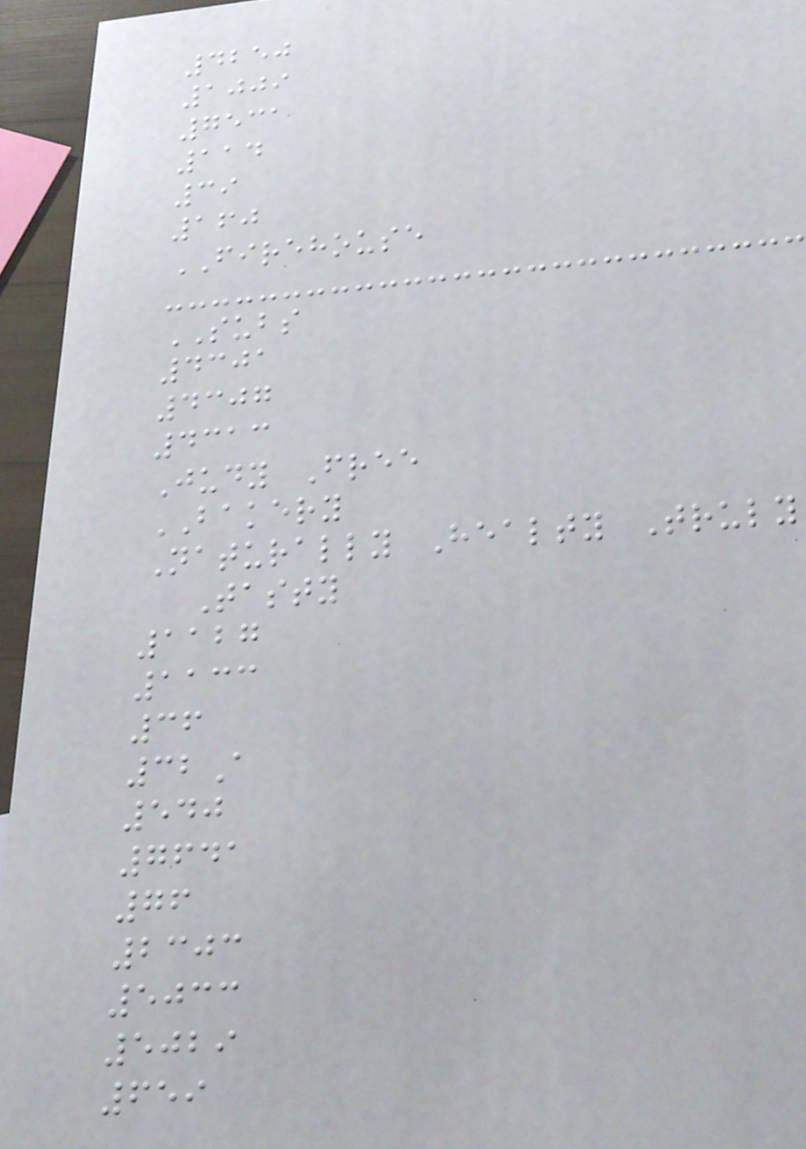4250
1009
7531
114
39
160
FIREHOUSE
SUBS
4301
4307
4313
Judy Free
BAKERY
Naturally Healty Truly
Tasty
1127
1133
36
32A
540
7641
76
2303
5033
5029
659
